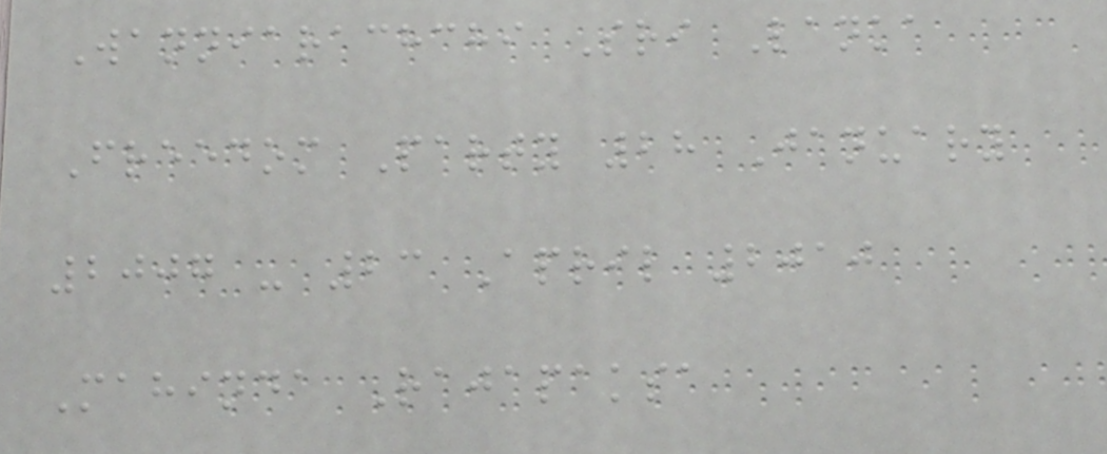Wanniarachchi Sri Lanka
Freedom Party 28 January
2007 - 23 April 2010
Mahinda Rajapaksa
